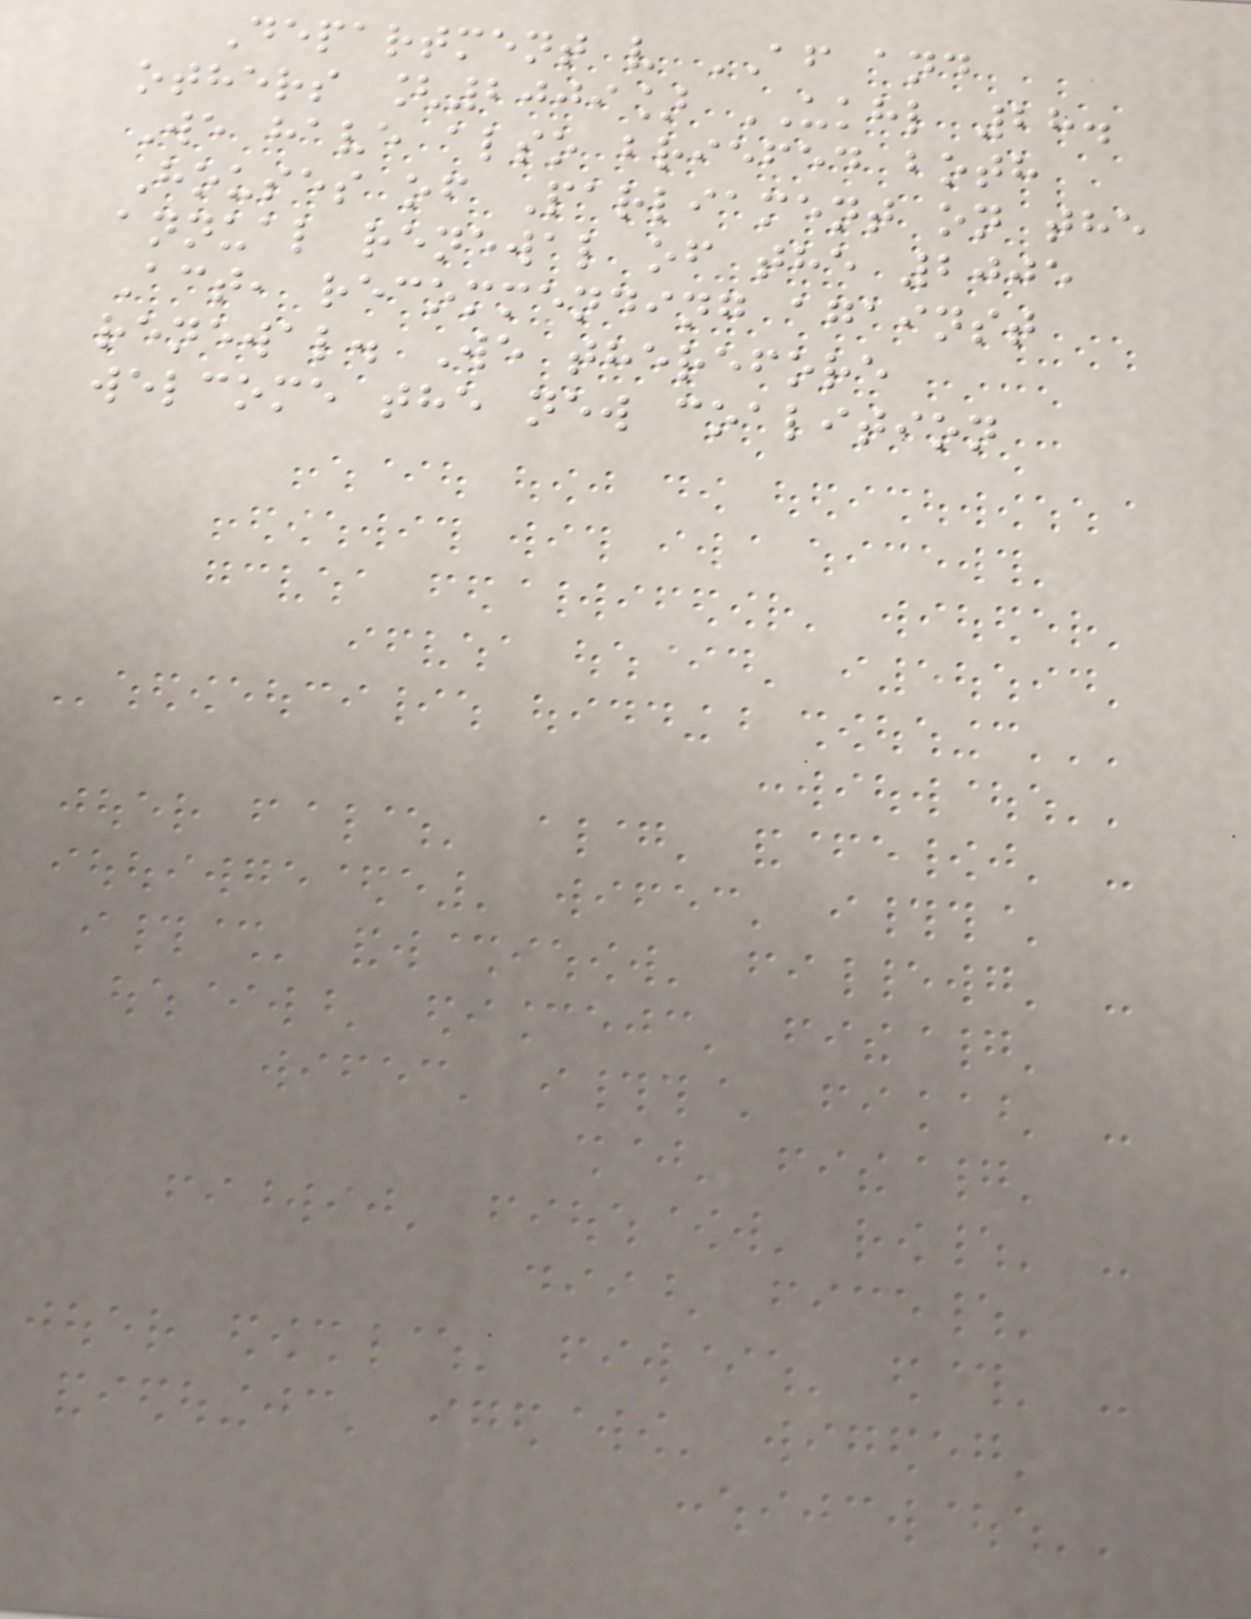Department v AF and
others [2009] UKHL 28.
We have also briefed both
Houses of Parliament on the
annual renewal of the 2005
Act, recommending against
renewal. We therefore
welcome the new coalition
